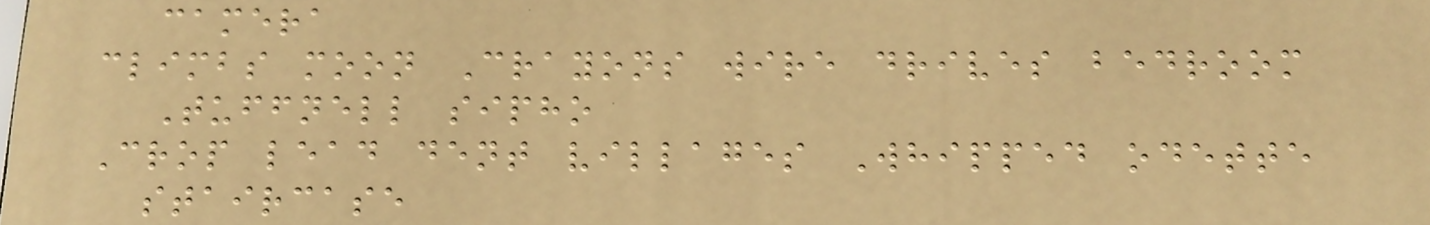camera
climbs moon Crayons wire drives bedroom
Tuffnell sipho
Crop lead dent villages Whipped odette
staircase
